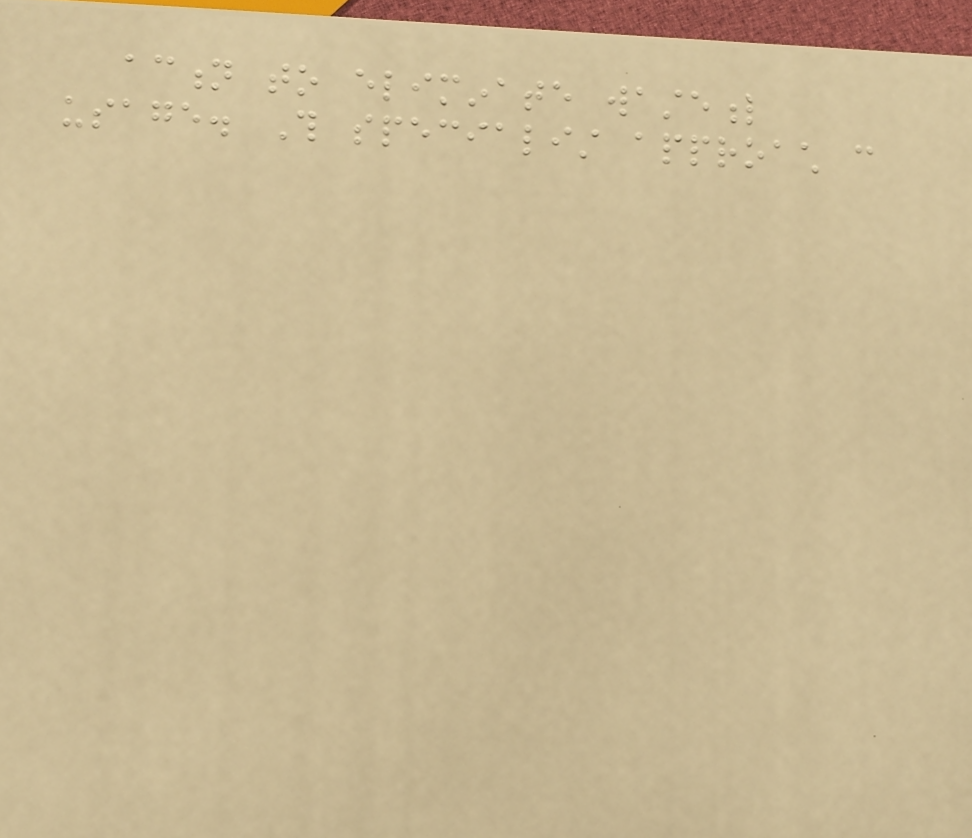action to eliminate wasteful
usage. This specialist approach can
